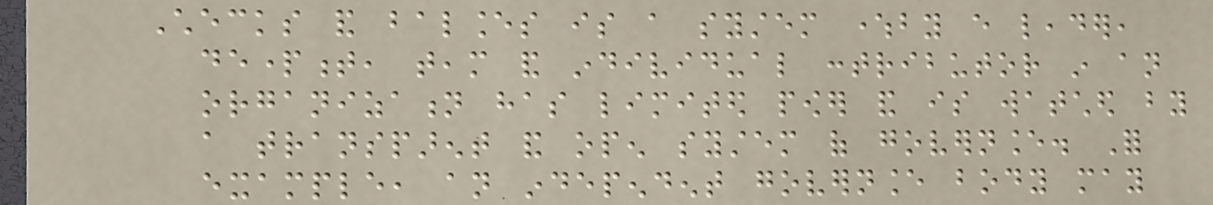Checks and balances is a system whereby every leader,
department, team and individual contributor in an
organization has limited power and is watched by
a transparent and open system of governance. For
example, an independent governance body may
